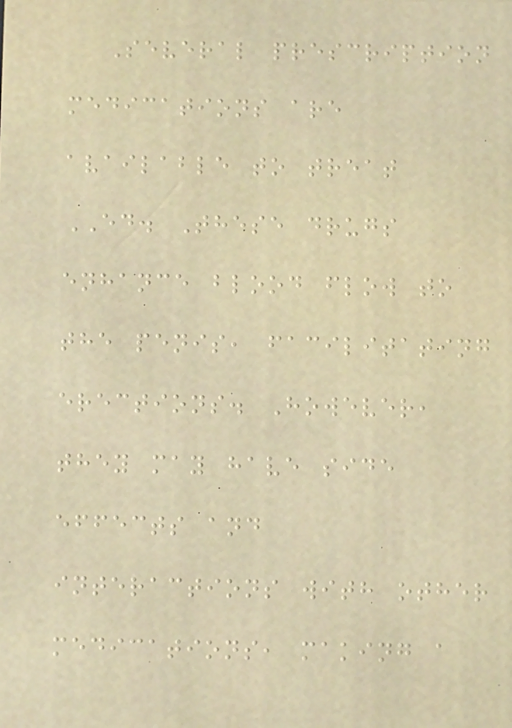Several prescription
medications are
available to treat
ED. These drugs
enhance blood flow to
the penis, facilitating
erections. However,
they may have side
effects and
interactions with other
medications, making a
